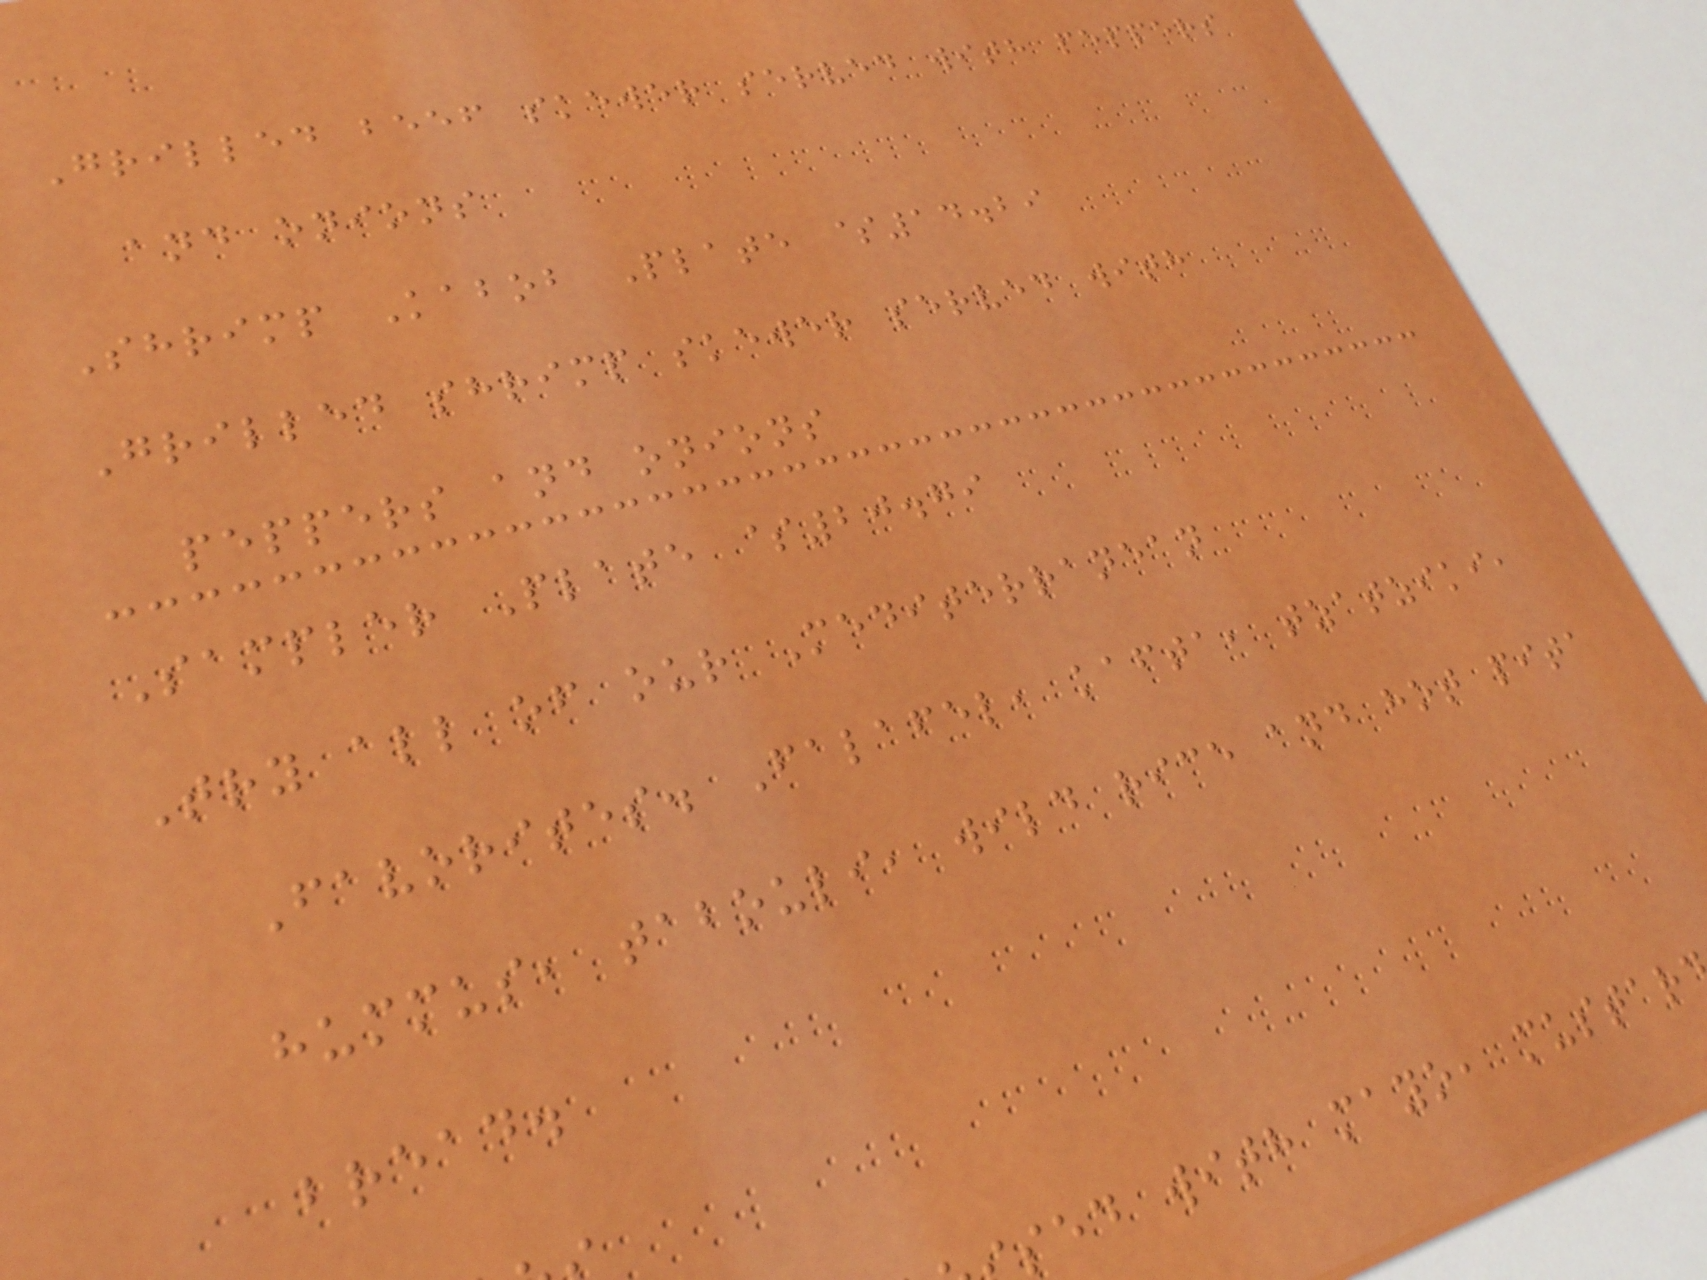Grilled beef skewer served with peppers
and onions
Shrimp Kabob Plate $14.29
Grilled shrimp skewer served with
peppers and onions
Sampler Plate $20.79
Try all of our Mediterranean
Favorites. Falafel, kafta, tzatziki,
hummus, tabouli, wild rice and hot pita
bread.
sed with mayo, mustar
